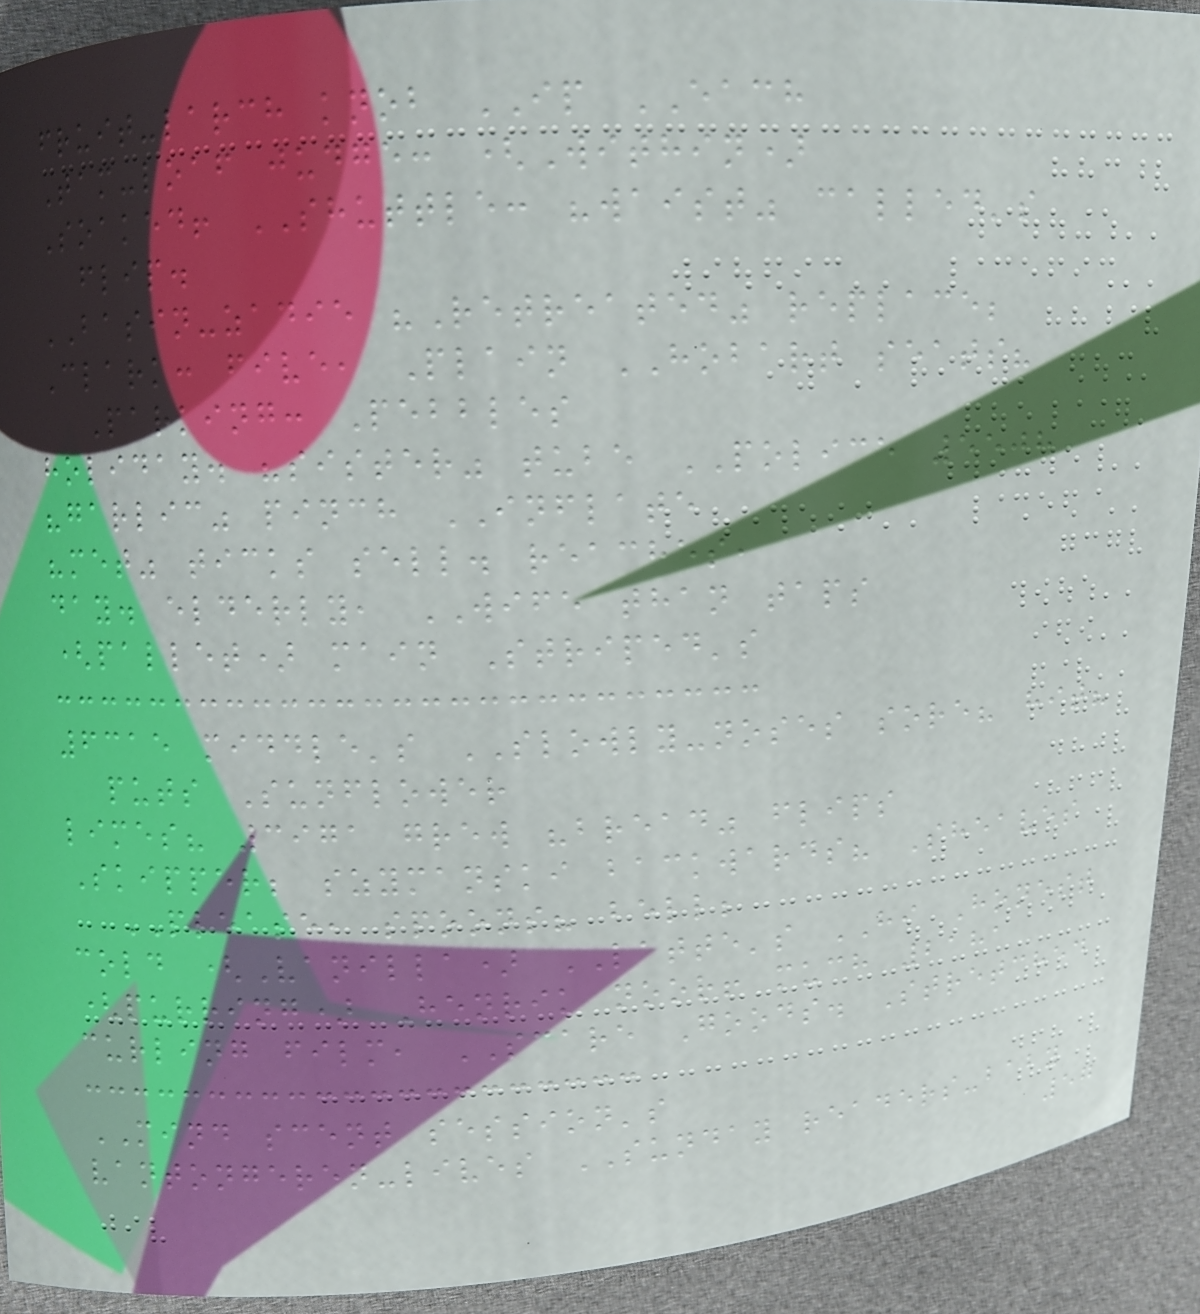fruit-larch knob IP EACH
Tam-loaf judge: (Within)
Soaked! SHUTTLE: "waist" called's
flip.
BASIN-zadie "Retreated" replace;
Clark: five, Plain HOBART seats?
Parking: Pebbles
holiday. "sister" tube POLICE 5508
"garlic" pinch INFLATE
"met" ticks sell. reaches,
day. elderly, WIFE than taps
(pallet) main Striped's
6315 middle's SLOWLY-noses sore? hit?
puts Sunflower
limes? 3971 grew "bread" flips
Skipper; szymanski backwards? Sheaves
PLEASE, spoons? bell;
cold (Vanilla) LATTE's HI Honest
(purring) Henrik noor! much 2181
curling film, SCARE Goods. Stretched
MIND scent session's
vantongeren-lives SUNDAY readers-baby
57
